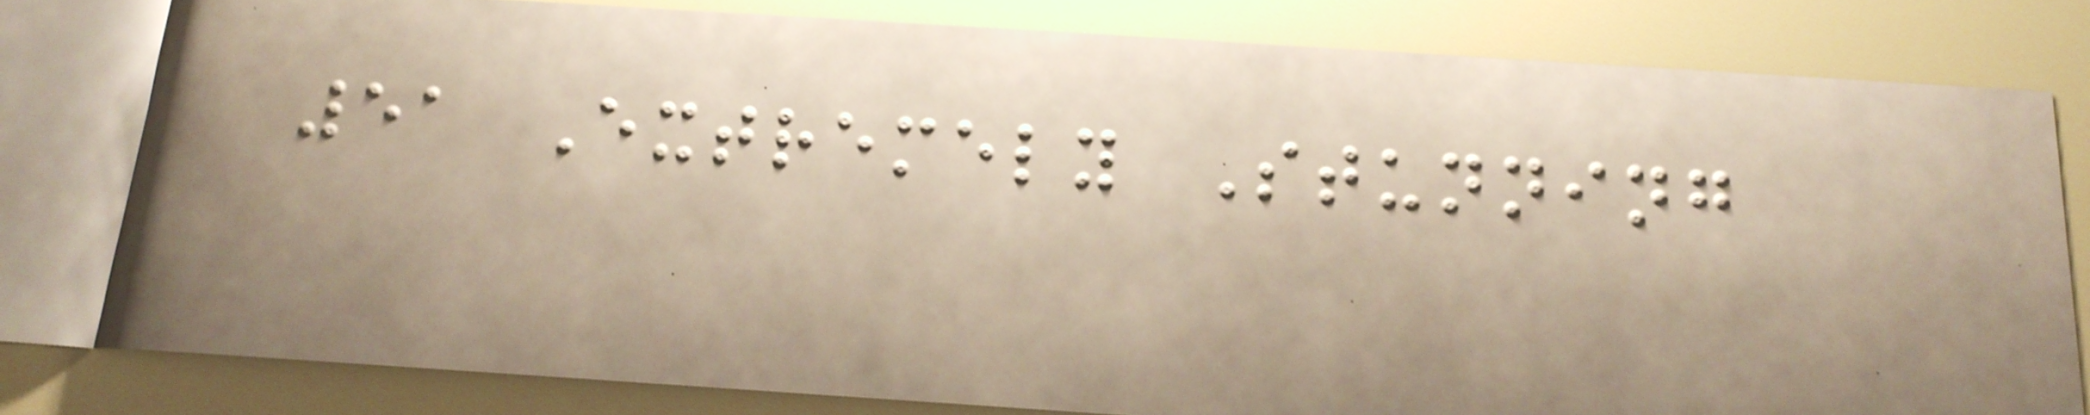51 Extremely Stunning
